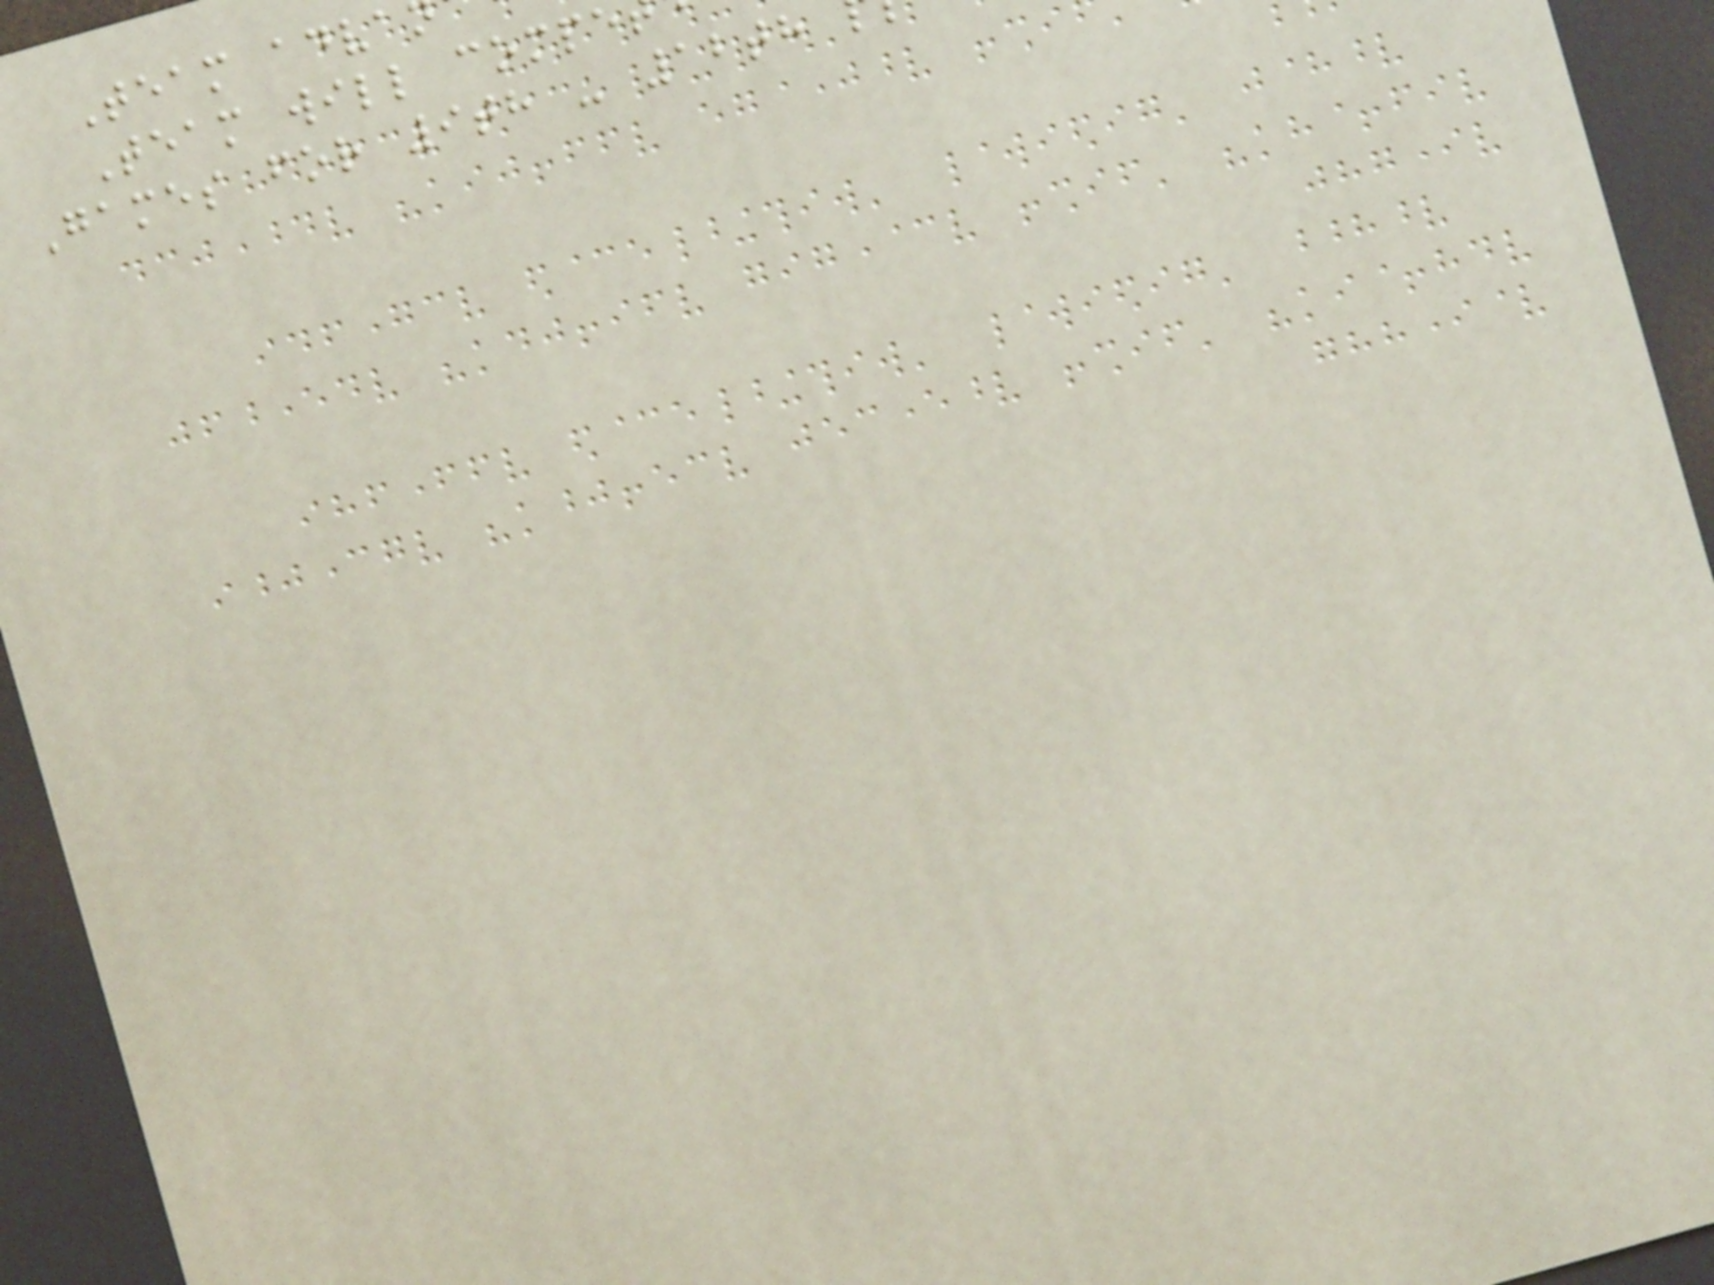Team adva
Team will compe
Games for 9th - 12th
